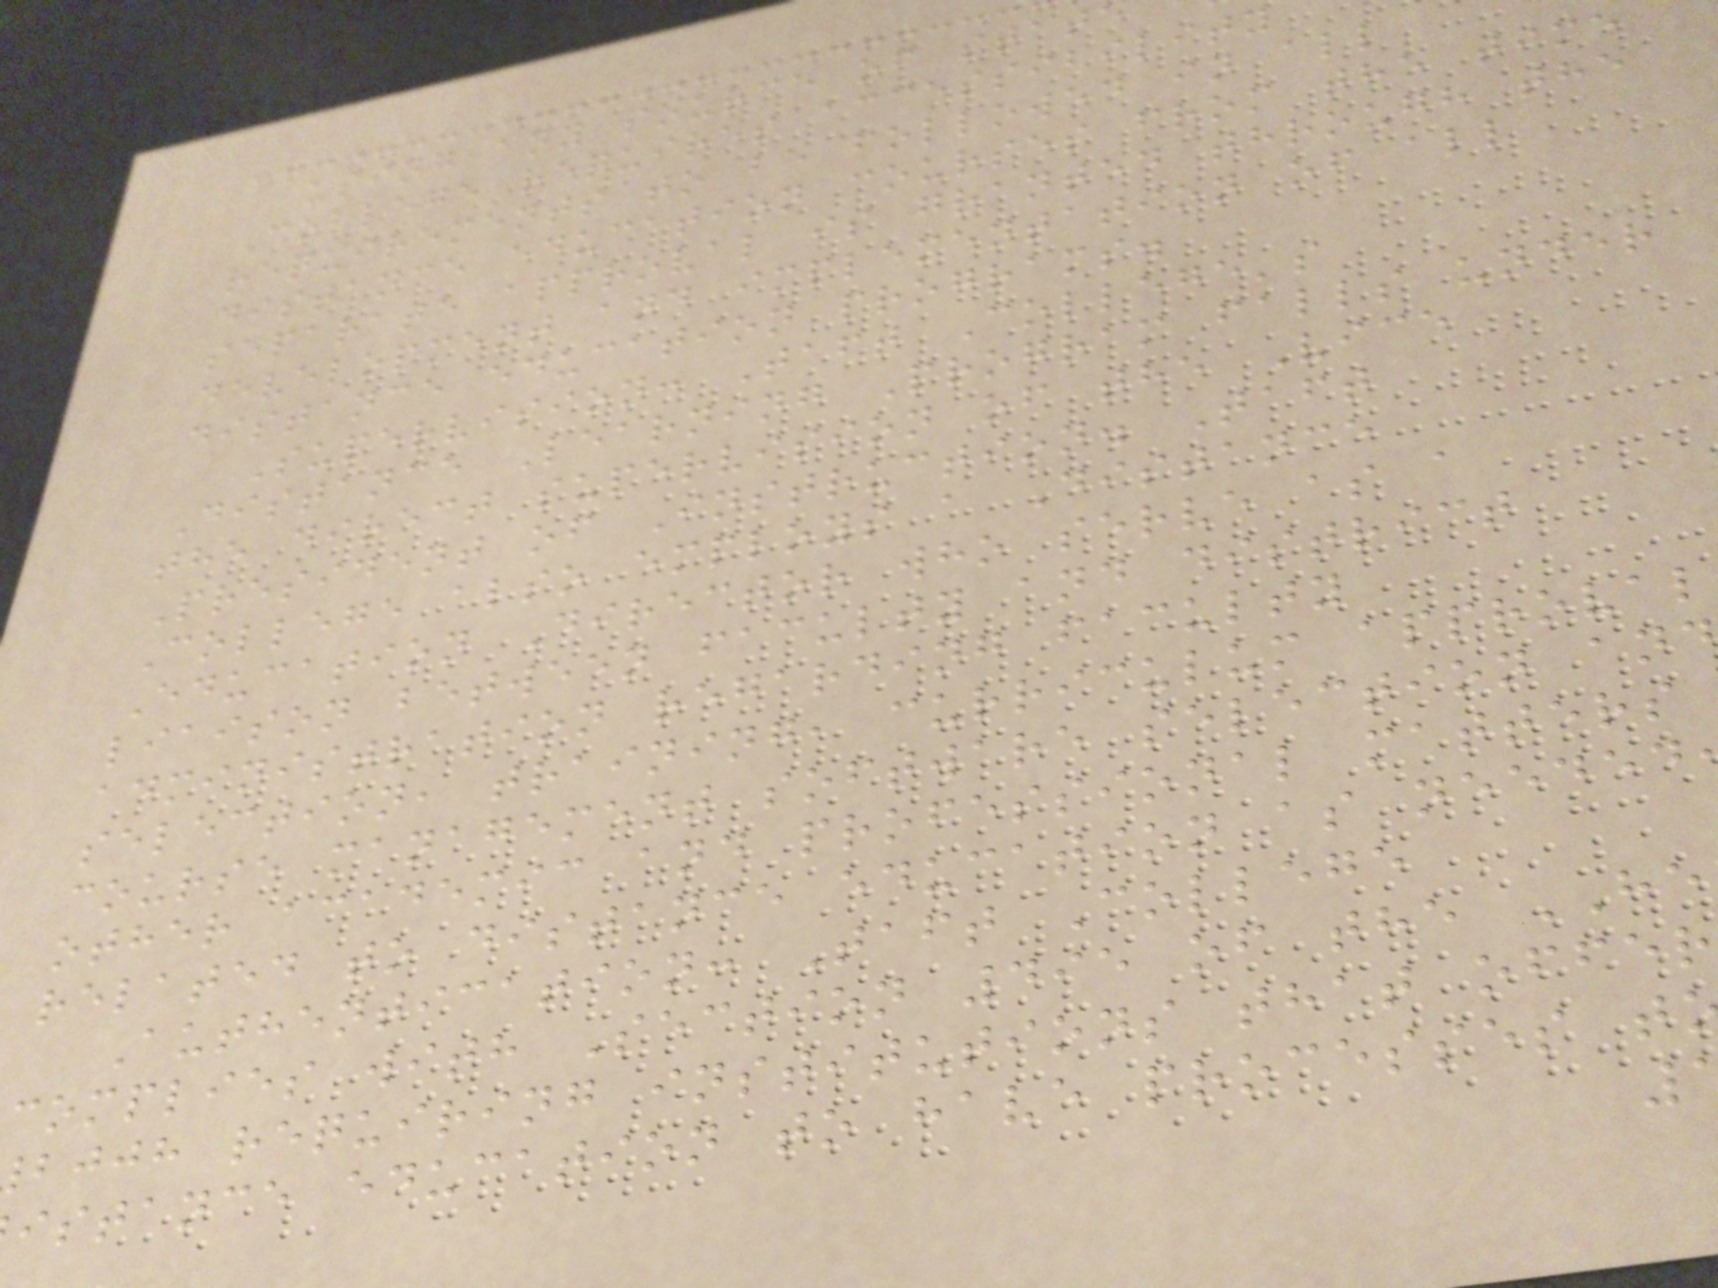using any source of state
College requires accessibility
requirements to be followed in all
distance education courses from the time
separate approval is granted through the
development and implementation of all
distance education programs.
Supervision: Taft College's
Distance Learning Program falls under
the direct supervision of the Vice
President of Instruction. Taft
College also employs a Distance
Education Director who serve as a
liaison between faculty and district
administration regarding faculty
selection, training, curriculum approval
course management software selection and
other academic and professional matters
related to distance education as needed
Authentication: Taft College
complies with Section 495 of the HE
bjjh requiring institutions that offer
istance education to have processes t
